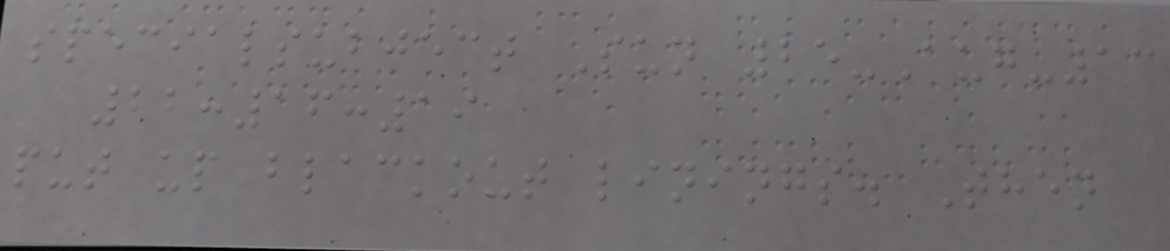specialsubject Sun 25-Aug-13
22:16:19
put up blackout linings. Then
